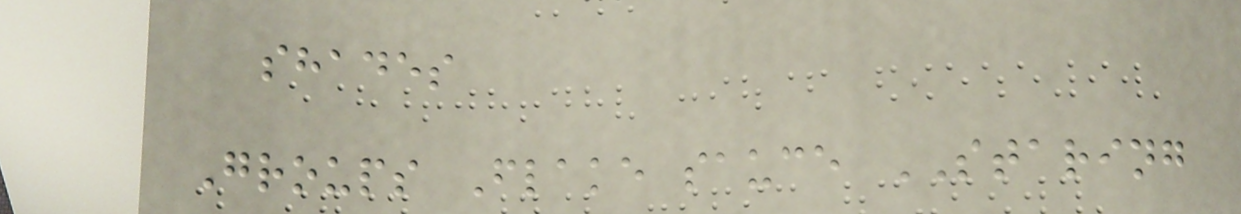shades
Groups Flake sauce STARING
